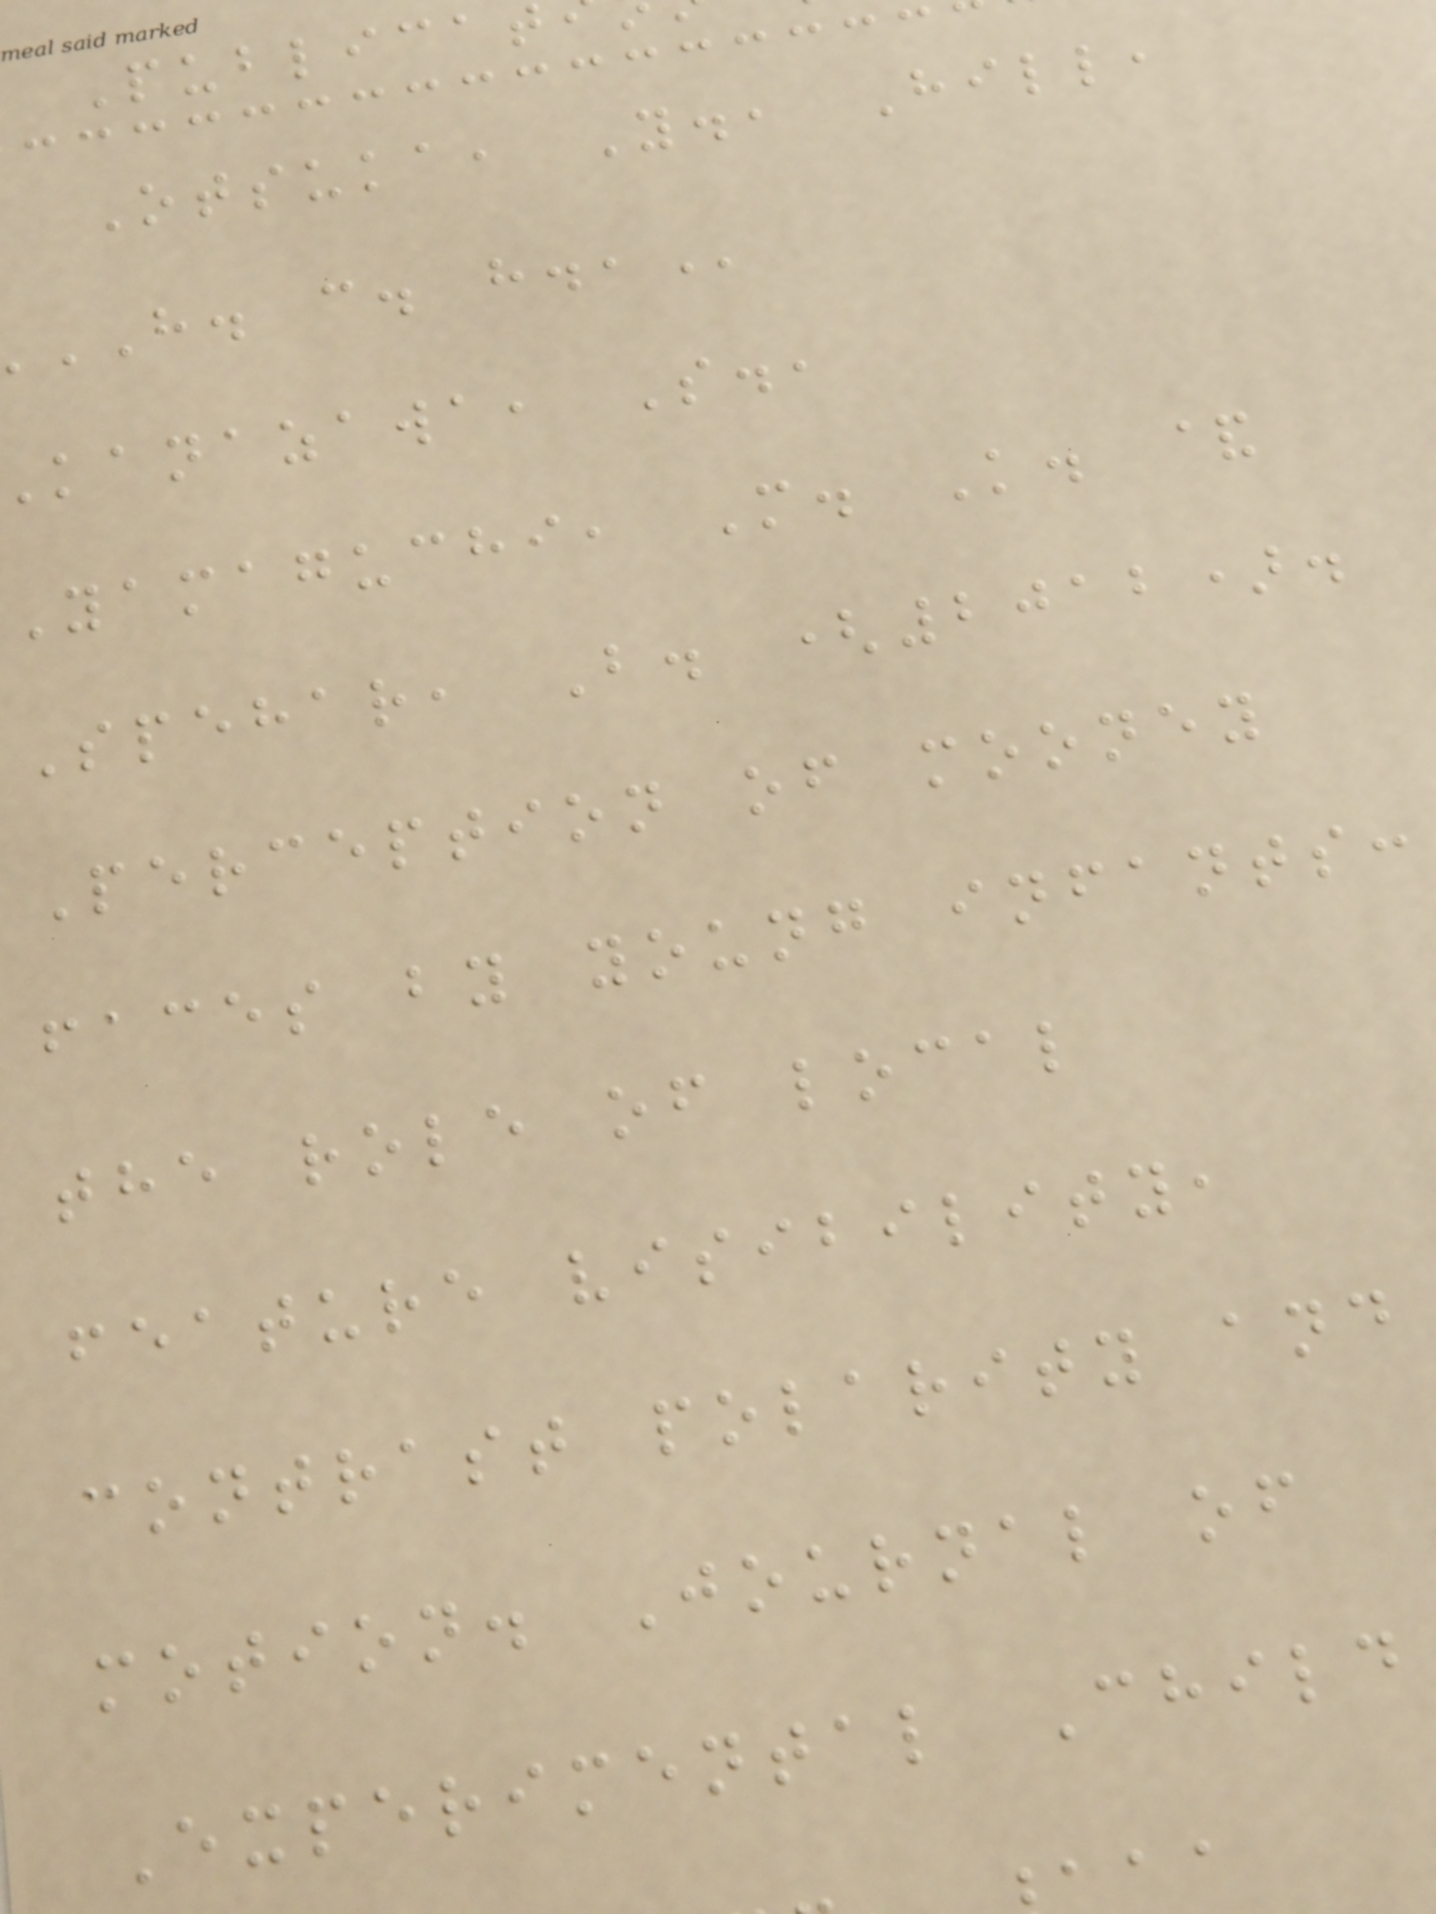Publicat
Otsuka, Y., Hill,
H. c.
kanazawa, S.,
Yamaguchi, M. K. &
Spehar, B. (2012).
Perception of mooney
faces by young infants:
the role of local
feature visibility,
contrast polarity and
motion. Journal of
Experimental Child
